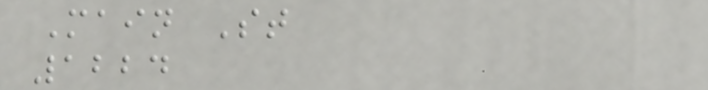Main St
1224
